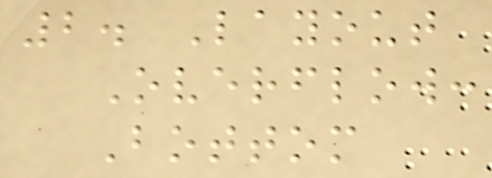2. Layout
Overflow:
Bottom
